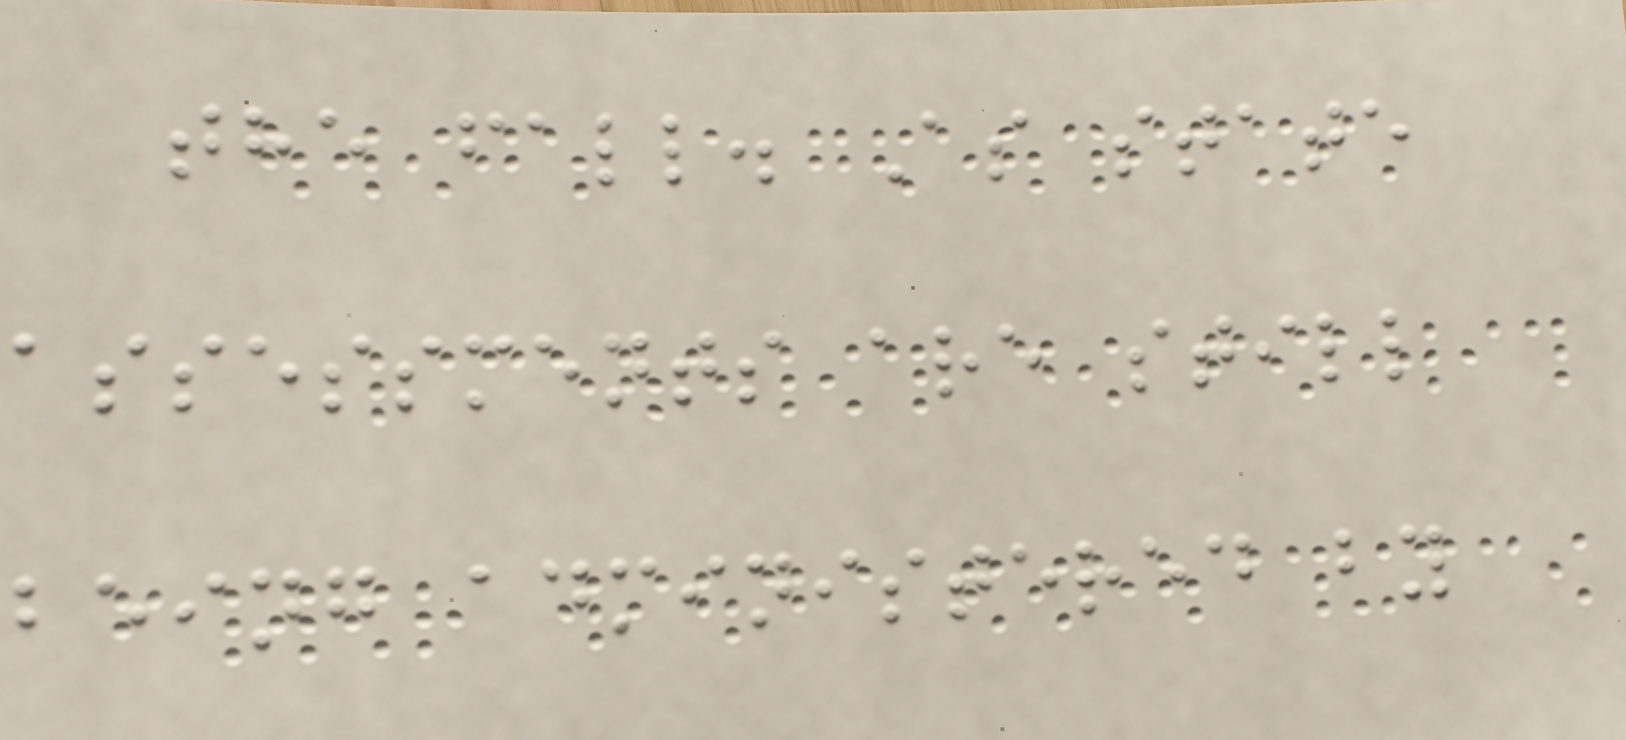the fall. As state
assessments are still
being administered by
